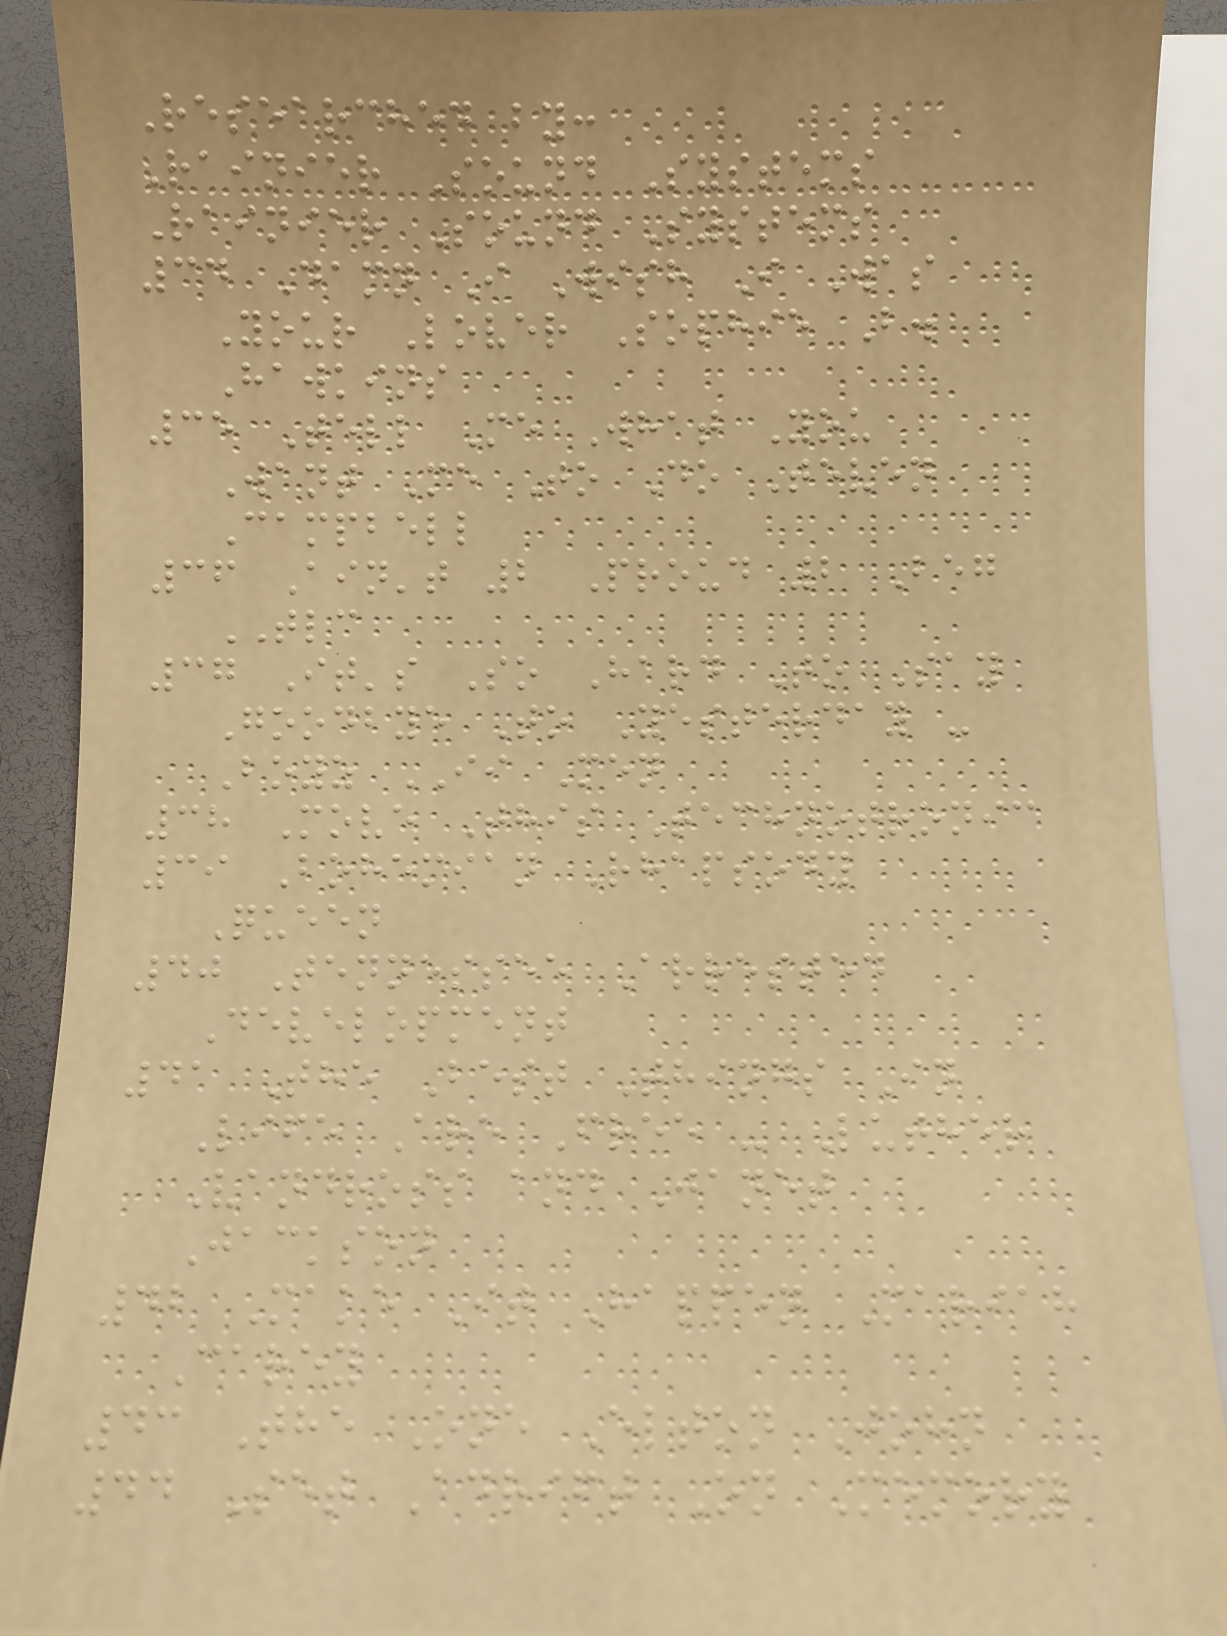Researched by:
Rainier Sound Systems
Rainier Sound Systems
34 Damn I Wish I Was
Your Lover Sophie B.
Hawkins
35 Tell Me What You
Want Me To Do Teven
Campbell
36 Ain't 2 Proud 2 Beg
TLC
37 It's So Hard To Say
Goodbye To Yesterday -
Boyz II Men
38 Move This Technotronic
39 Bohemian Rhapsody
Queen
40 Tennessee Arrested
Development
41 The Best Things In
Life Are Free - Luther
Vandross and Janet
Jackson
42 Make It Happen Mariah
Carey
43 The One Elton John
44 Set Adrift On Memory
